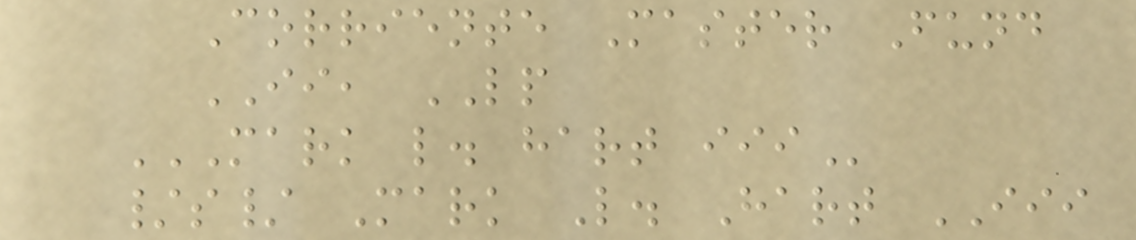Corriente Master Fund
II, LP
MARK L. HART III
/s/ Mark L. Hart III
